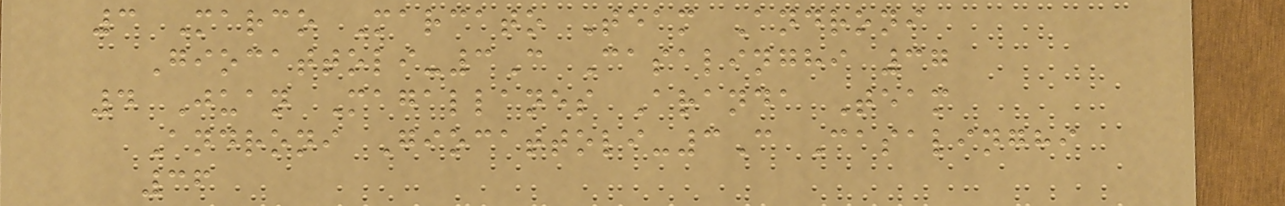3 Marco Marcato Team Androni
Giocattoli-3C Casalinghi 37
4 Juan Magallanes Aranda Team
Androni Giocattoli-3C Casalinghi
36
